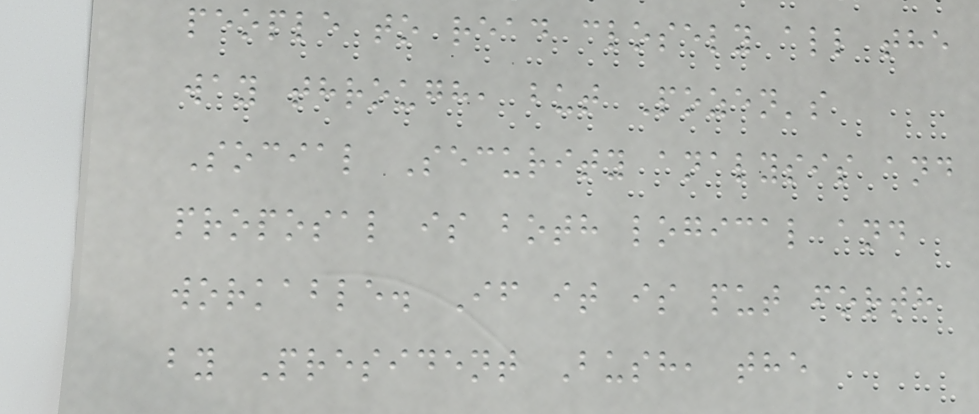people to read closely all the
way through, but Pozen's
Social Security analysis and
proposal is both logical and
workable. If it is put forth
by President Bush, the
